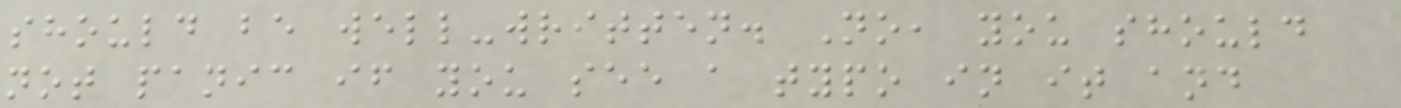should be well-written. No, you should
not panic if you see a typo in it and
